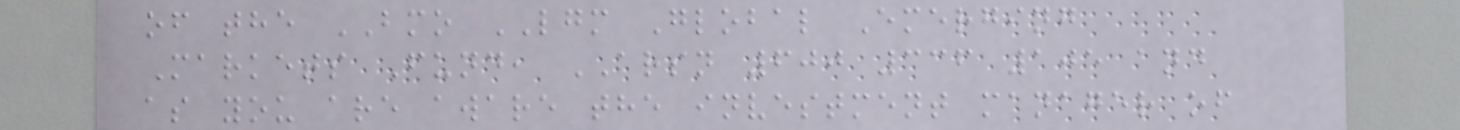of the BMO LGM Global Emerging
Markets Fund, ARSN 600 336 105 and
as you are aware the investment manager of
